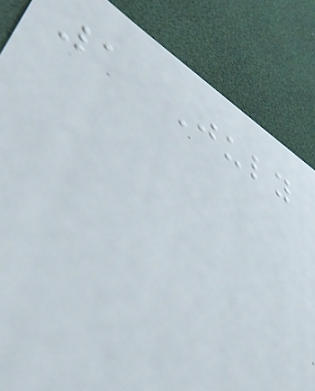1 July
